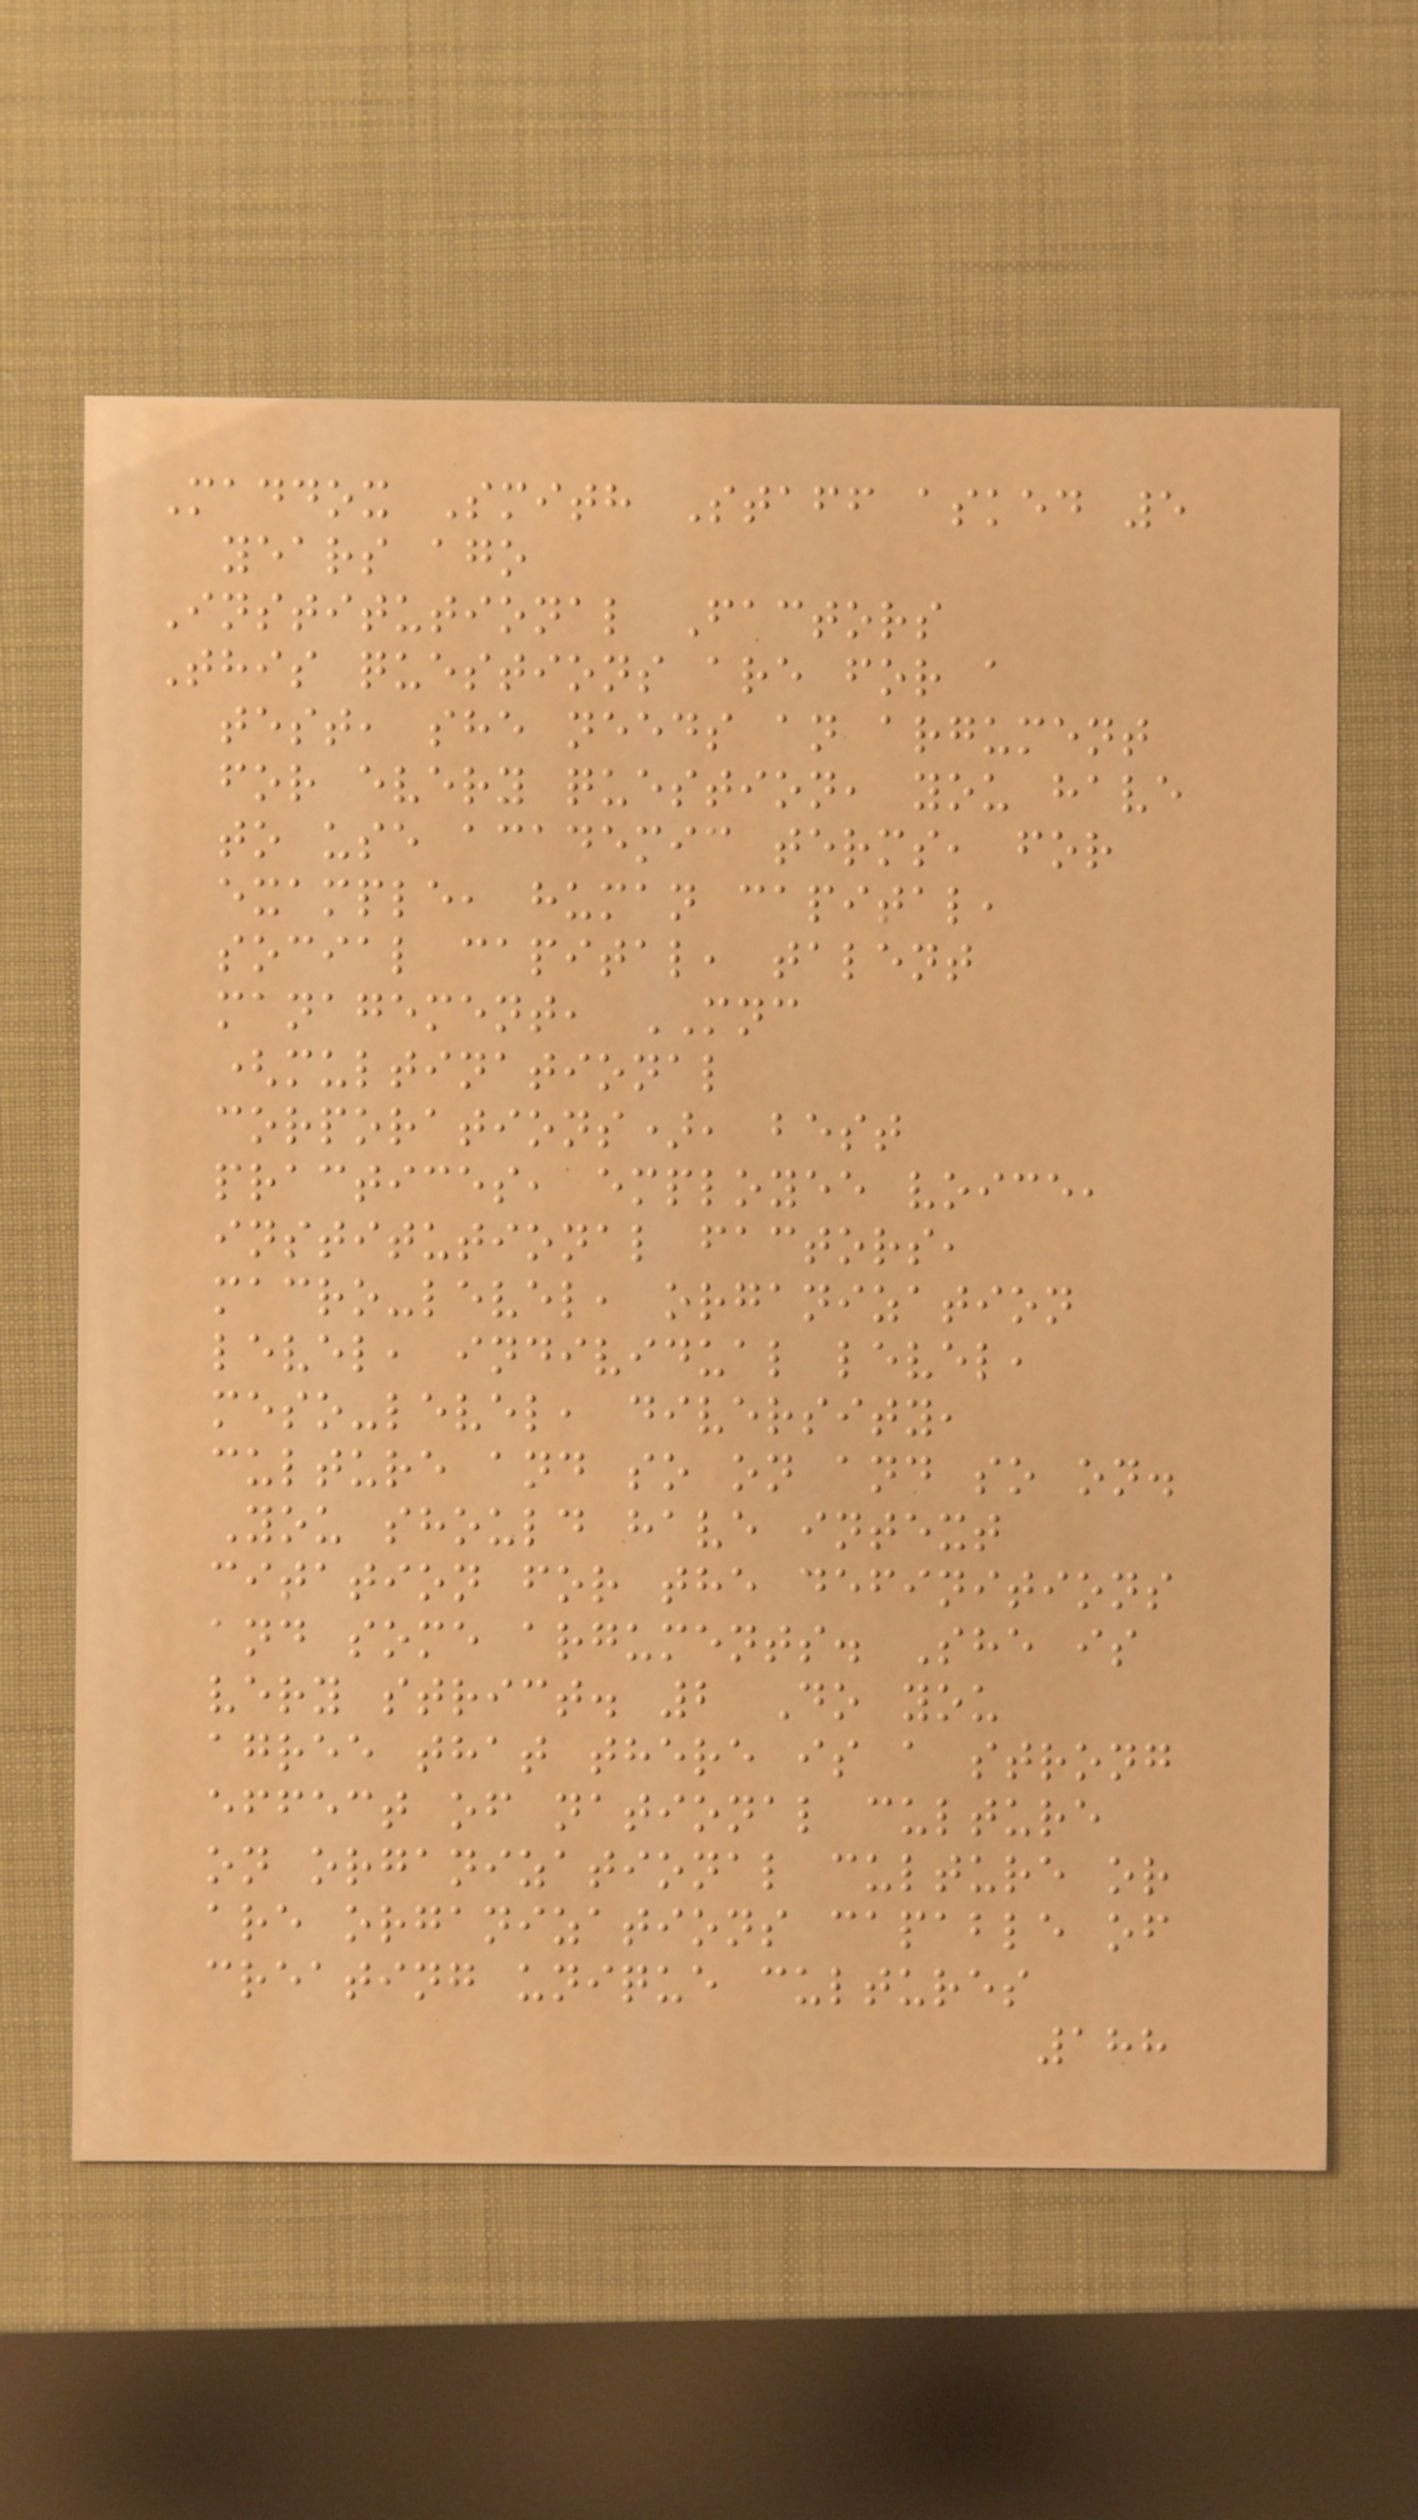Maddox Smith Staff asked 5
years ago
Institutional Factors
This questions are for a
test, she needs an argument
for every question, you have
to use academic terms, for
example, human capital,
social capital, talent
management, MNC
(multinational
corporations), best
practices, employee voice,
institutional factors,
macro-level, organization
level, individual level,
meso-level, diversity,
culture and so on and so on.
You should have intext
citation for the definitions
and some arguments. She is
very strict. 2 Do you
agree that there is a strong
effect of national culture
on organizational culture or
are organizations capable of
creating unique cultures
188
